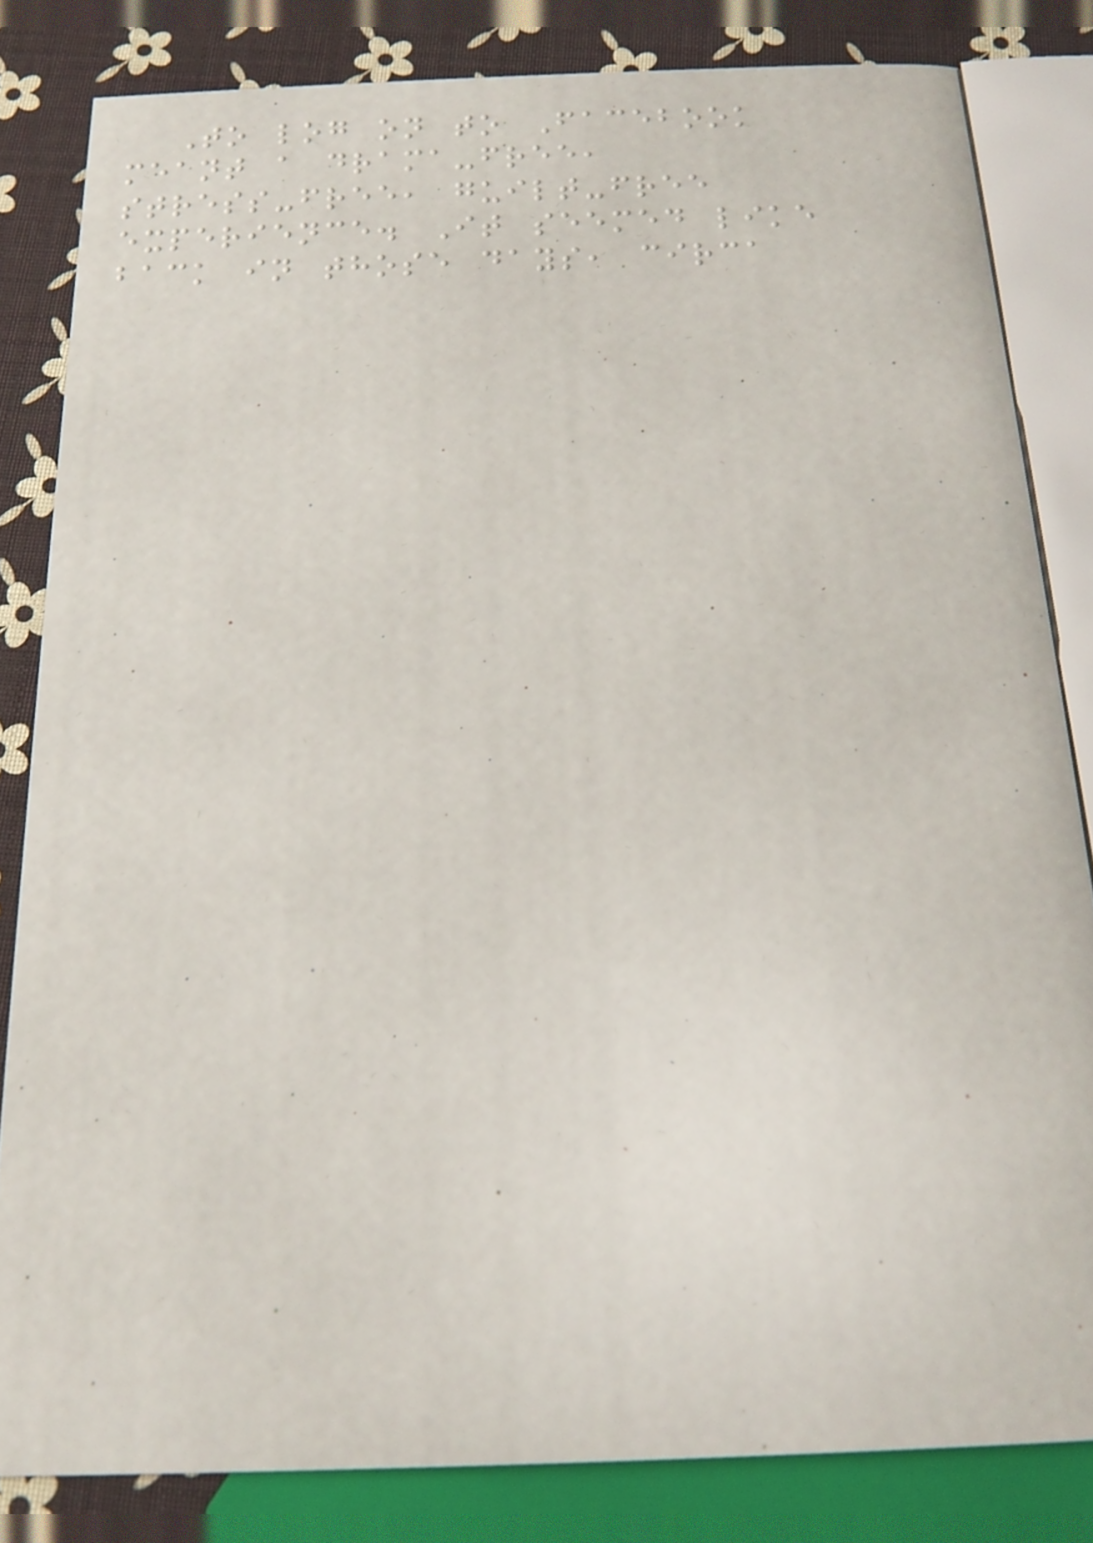To log on to Facebook
meant a drama-free,
stress-free, guilt-free
experience. It seemed like
back in those days, circa
